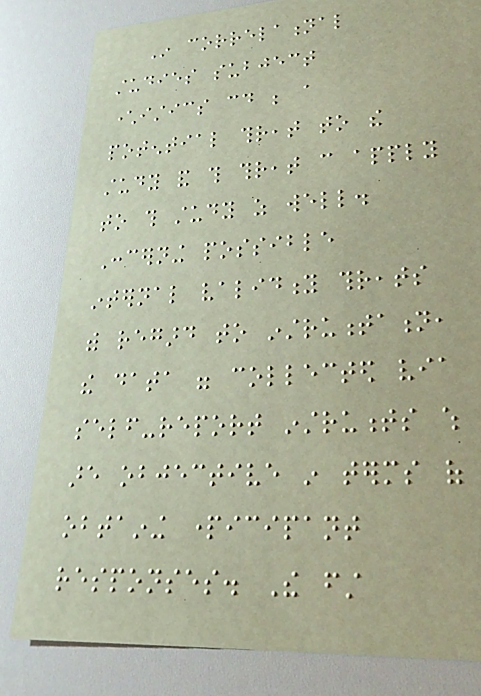In correlational
studies subject
characteristics could be a
potential threat to the
study and this threat can apply
to this study as well.
Concerning possible
internal validity threats
with regard to instrumentation,
the data were collected via
self-report instruments which
are objective in terms of
obtaining participant
responses. The first
